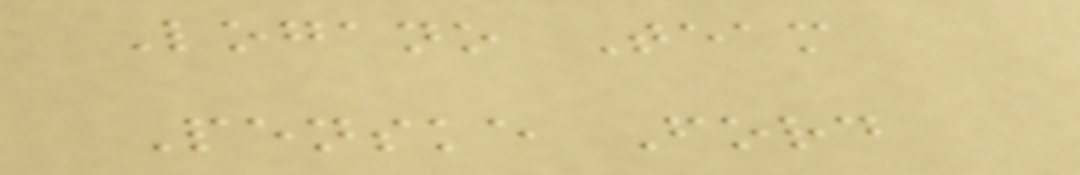Logano Team
Penske Ford
